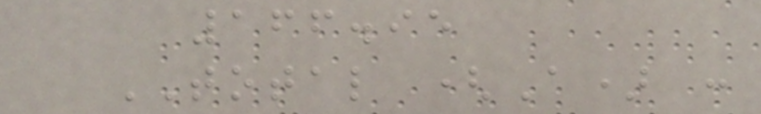166.95
TOTAL (A) :
